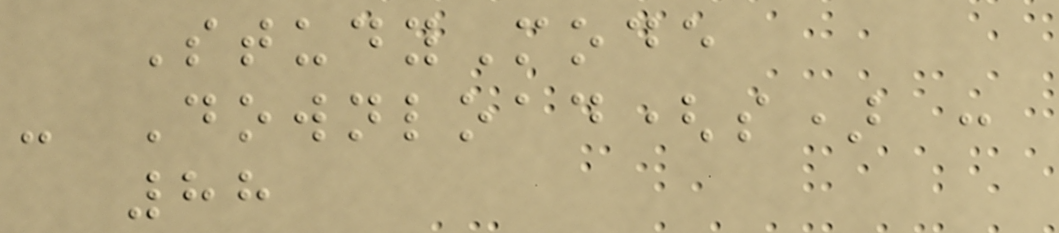StudyMode
- Download(s) :
88
